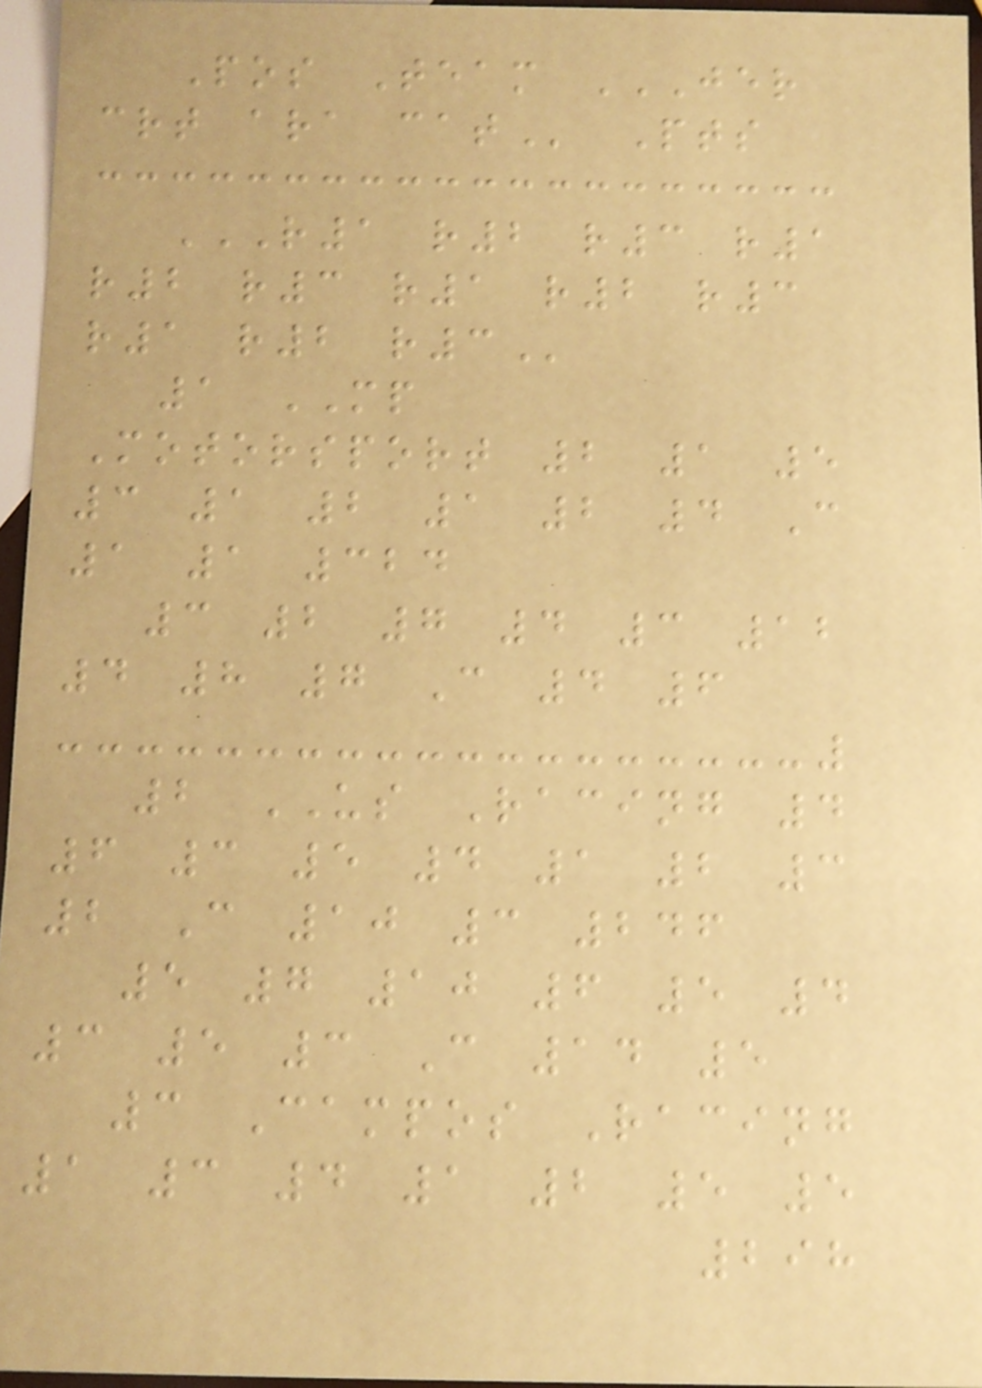Pos Team JER
CRT ARA CAT Pts
R1 R2 R3 R1
R2 R3 R1 R2 R3
R1 R2 R3
1 MP
Motorsport 2 1 5
3 1 2 1 2 4 C
1 1 324
3 2 7 4 3 12
4 8 7 C 4 6
2 US Racing 4
6 3 5 4 1 2 3
2 C 10 3 246
5 7 10 6 5 4
3 5 3 C 14 5
3 Campos Racing
1 3 4 1 2 5 5
298
